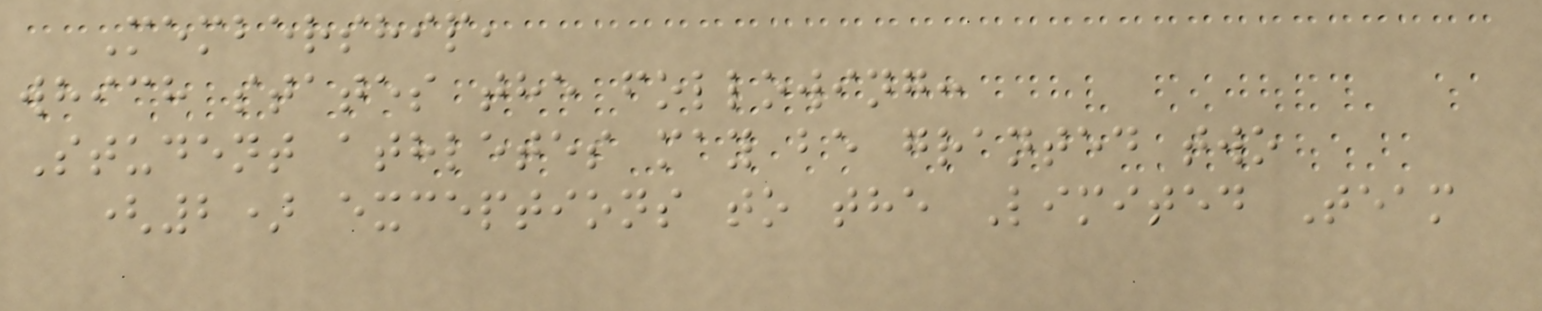Membership,
which states the following:
Student athletes may be granted two
(2) exceptions to the Limited Team
